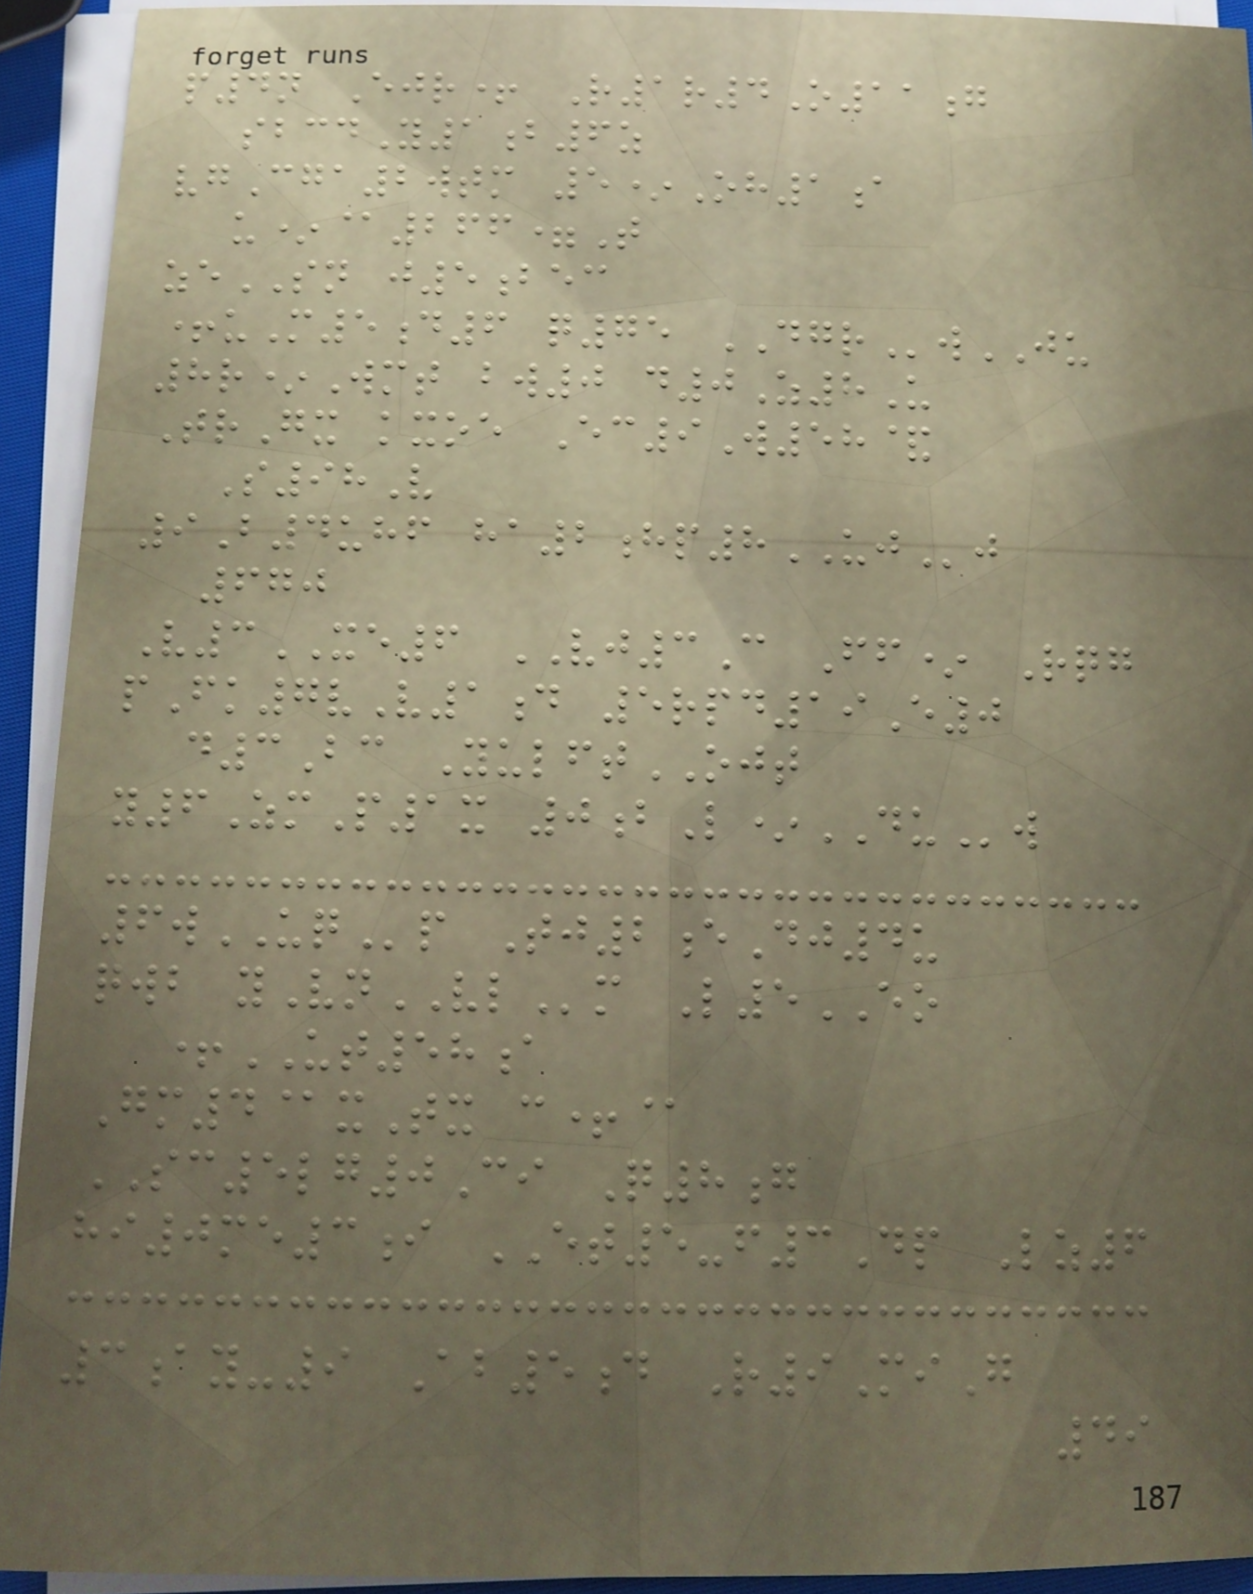p4n Ejr+ R1r4O11g
sbcdY1b6z
vgCga2wtm 5*Oh1a
u*@266=T
zeSN j5bec
+uM5d6 q75 DGRwJU
8r*Wmt bw0 d0Z8U
TrGx kxoe Ec9W58&
S98V
9B4uhf ha2hp8UJj
670
V3XE6 VJ3C Ff* Rqg
pFk7vV1d 5rpd19E0
d3Bc YulftOJT
y6ZmP1x 0bL*DUw
6wUQp Tj2eDj4u
qwb yVnVLm L5EO
+UT58a
Gm4@xTx c+@
SC5lg0Ci Q8g
hi0me3i ET5-f3Dp Lz6
3ay-9 Ab5d R9MiG
49
